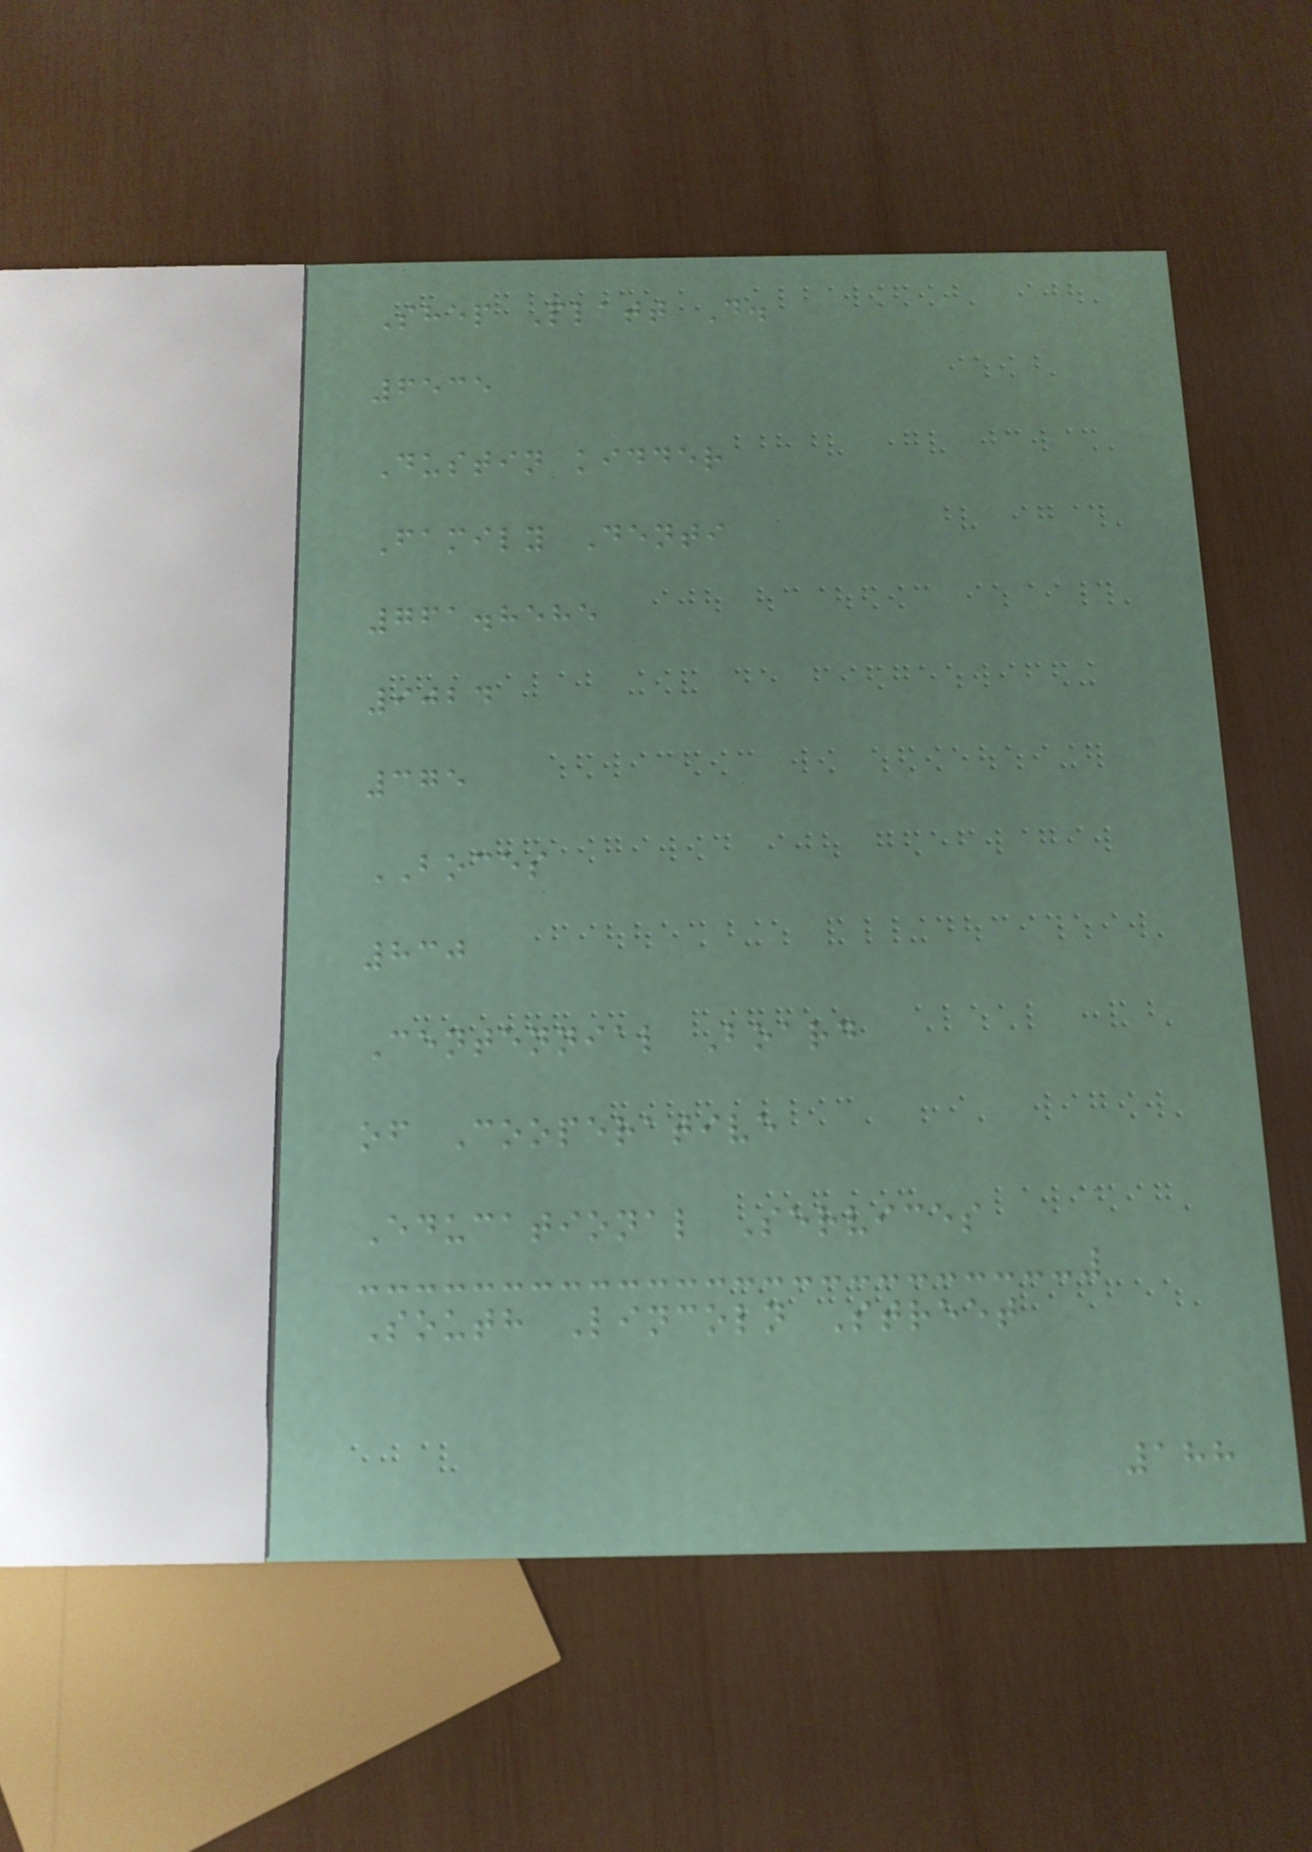Shep Platt D.
6535
Dustin kidder
Family Denti
761.8585
9024
375
BOCES
830
Centennial Board
of Cooperative
Educational Services
South Lincoln Street
188
